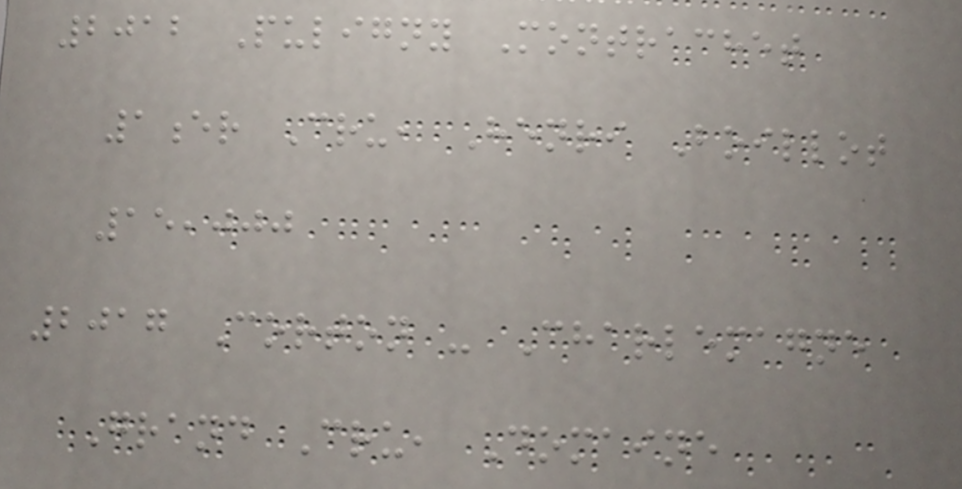2012 Puligny Montrachet
1er Cru, Henri Boillot
15,000
2017 Corton - Charlemagne
Grand Cru, Domaine
